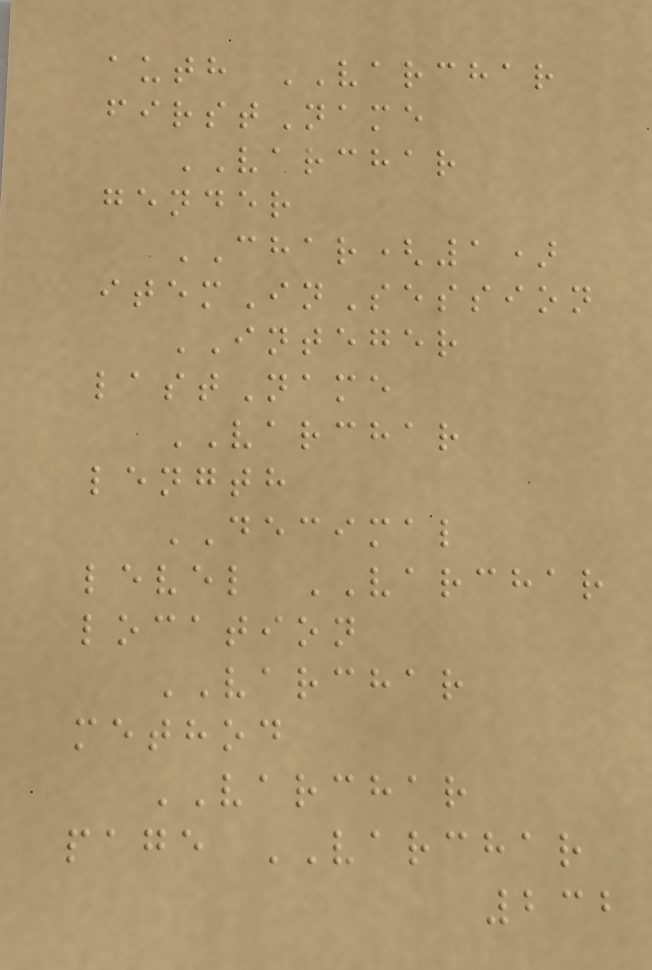auth VARCHAR
firstName
VARCHAR
gender
CHAR(1)
itemInSession
INTEGER
lastName
VARCHAR
length
DECIMAL
level VARCHAR
location
VARCHAR
method
VARCHAR
page VARCHAR
232
